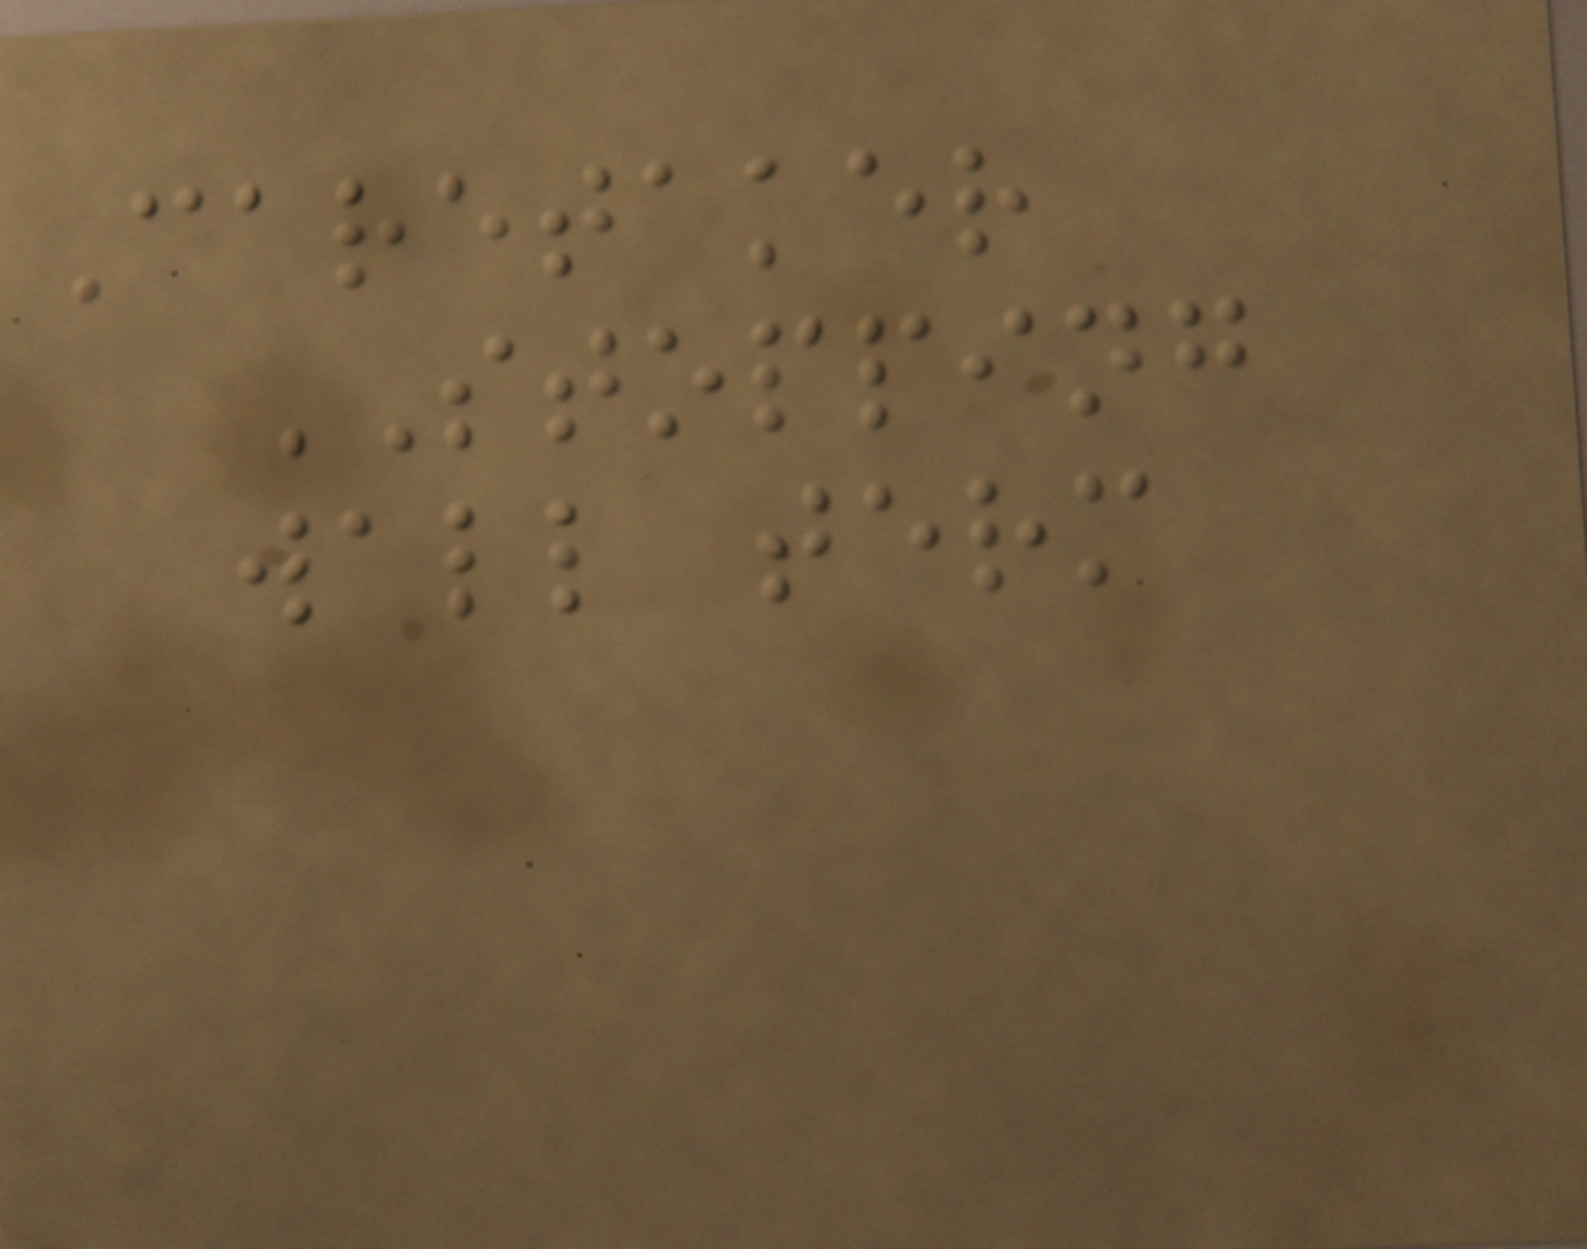Caretaker
STOPPING
wall term
